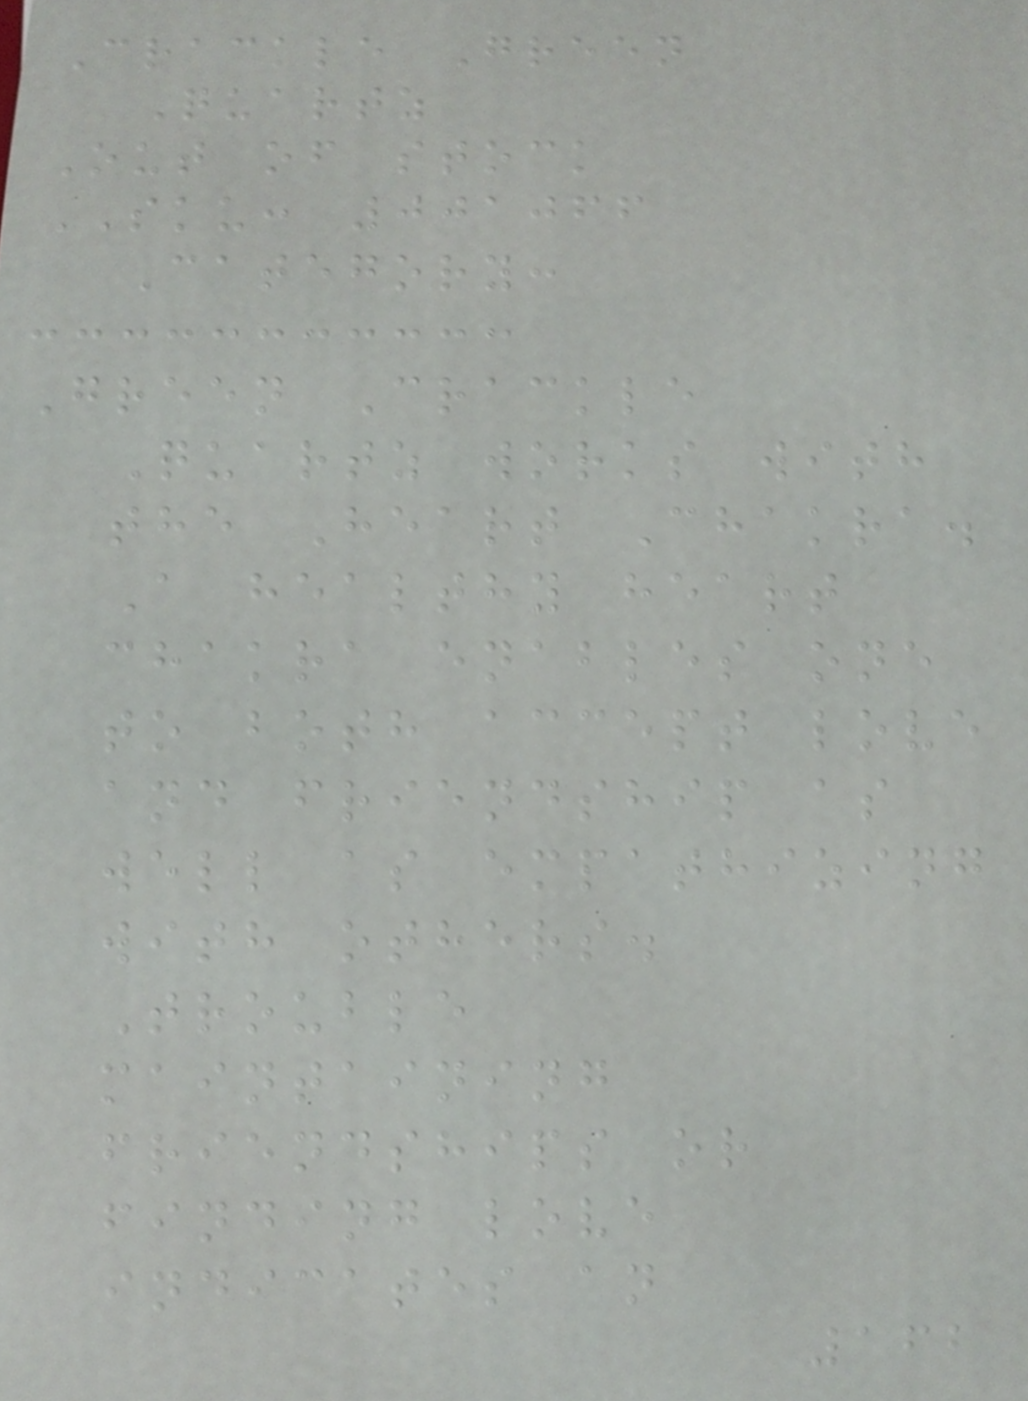Crackle Green
Quartz
Out of stock
SKU: 001066
Category:
Green Crackle
Quartz works with
the Heart Chakra.
A healthy heart
chakra enables one
to both accept love
and friendship as
well as empathizing
with others.
Trouble
maintaining
friendships or
finding love
indicates an
162
